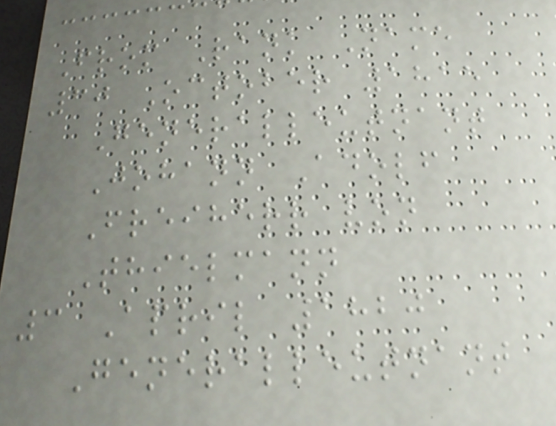From Rank Name
30 October 1815
Generalleutnant
Johann Adolf
Freiherr von
Thielmann
3 April 1820
Generalleutnant
